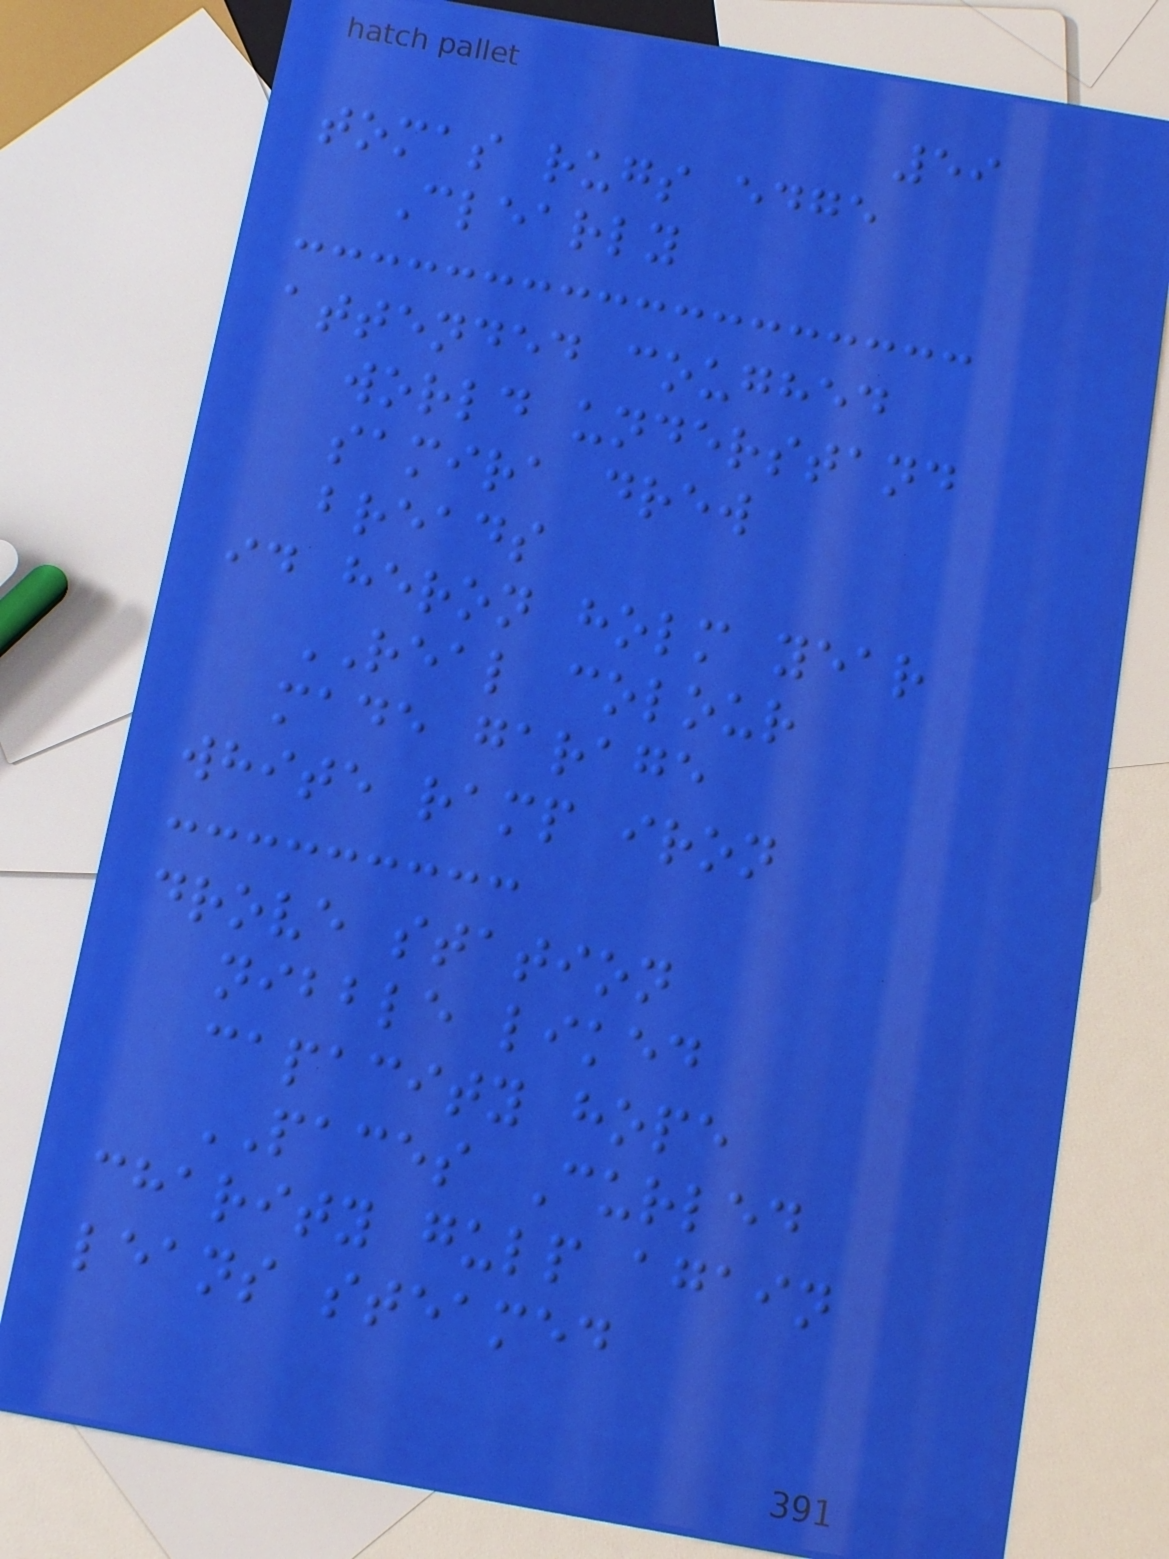59
tomas rugs edge
Clearly
attended coughed
world understand
samira drew
breads
id heron holm year
REAL colour
made garage
white ramp iron
drove station
nibble liked
capacity hope
PACES Curled
charity gulp again
leans steamed
